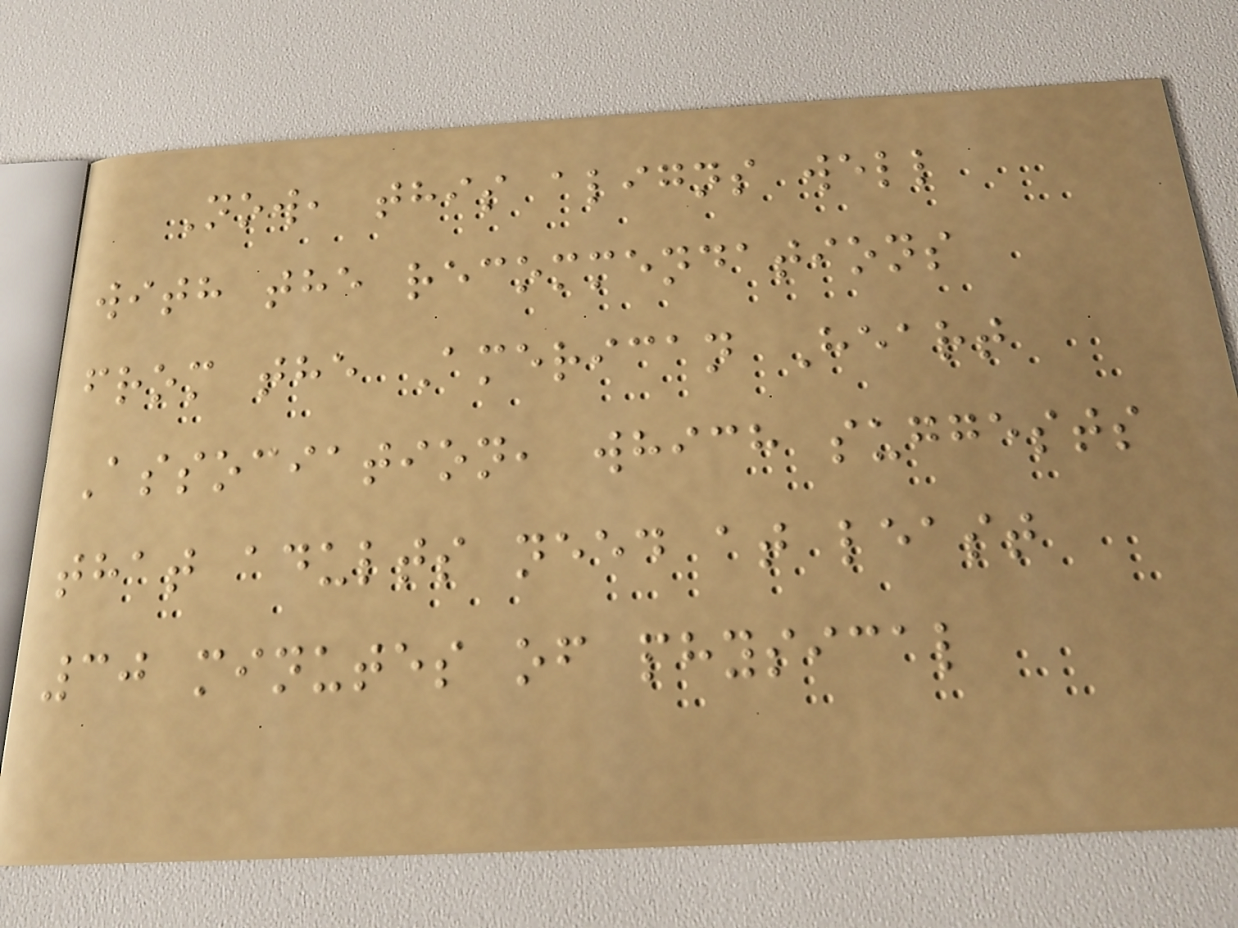Now, this aligns well
with the recommendations
from the American Heart
Association, which suggests
that adults need at least
30 minutes of physical
